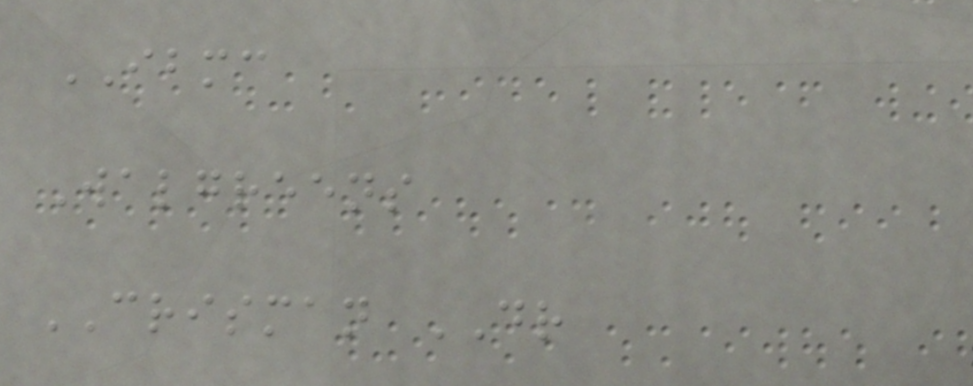IBMC
Walgreens
CRISMAN DR
